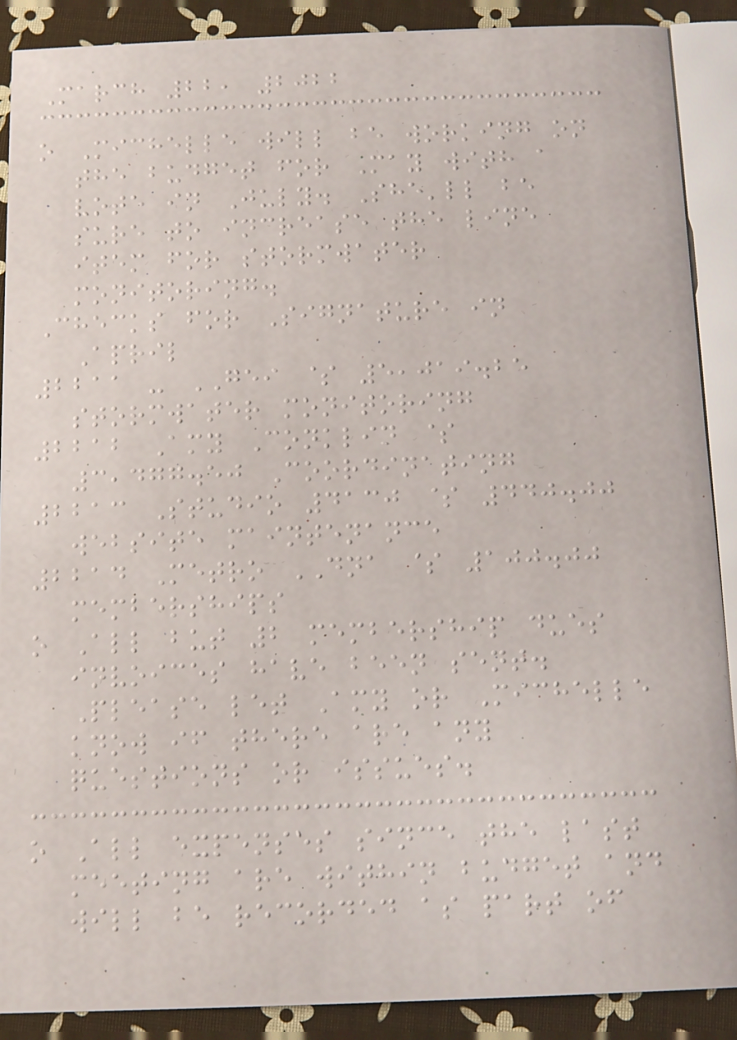March 22, 2022
o Michelle will be working on
the budget for May with a
vote in July. She'll be
sure to increase the line
item for stormwater
monitoring.
Checks for Signature in
April
2211 - GEI $ 5,019.25
stormwater monitoring
2212 Amy Conklin $
3,477.50 Coordinating
2213 Studio 4130 $ 440.00
website maintenance
2214 Metro DNA $ 100.00
memberships
o All but 2 membership dues
invoices have been sent.
Please let Amy or Michelle
know if there are any
questions or issues.
o All expenses since the last
meeting are within budget and
will be recorded as part of
